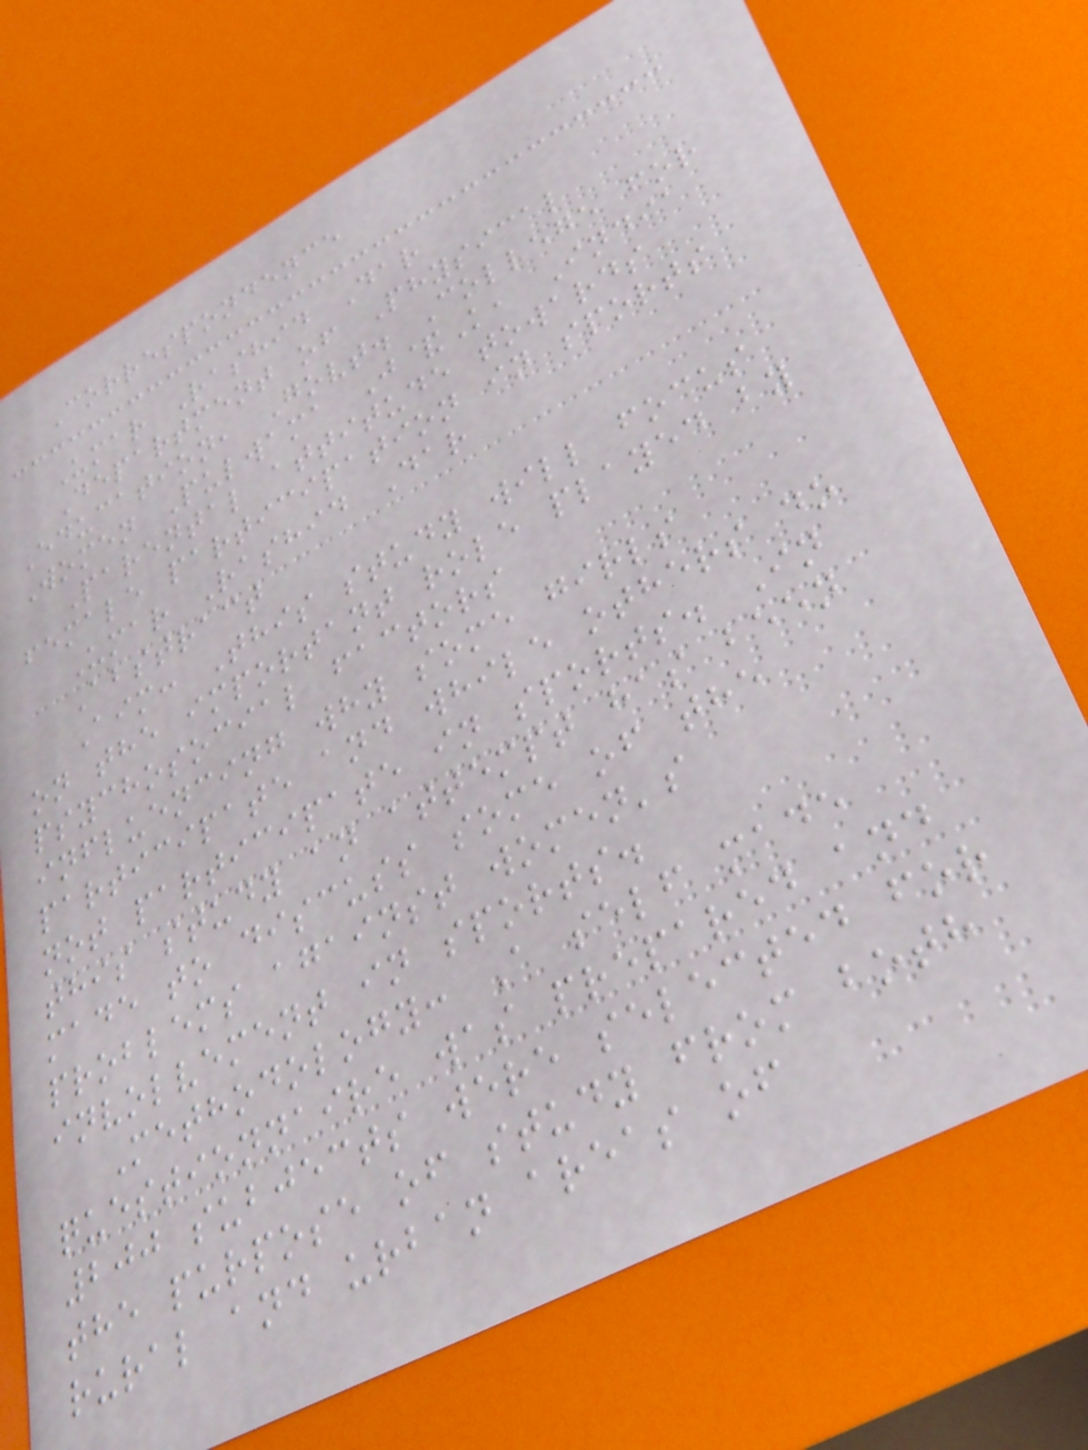Correspondence
Umar Rashid Dar
Department of Physical
Education, Govt. College for
Women Pulwama J&K, India
Parental attitude towards
female participation in sports
Umar Rashid Dar
Abstract
Aim: This study will focus
on the important role played by
psychosocial factors
influencing why some girls
participate and while others do
not participate in sports. In
this study an attempt has been
made to discuss some of the
problems against women's
involvement in sports.
Methodology: A self made
questionnaire was prepared and
200 subjects were selected for
the purpose of study from both
rural and urban areas of
